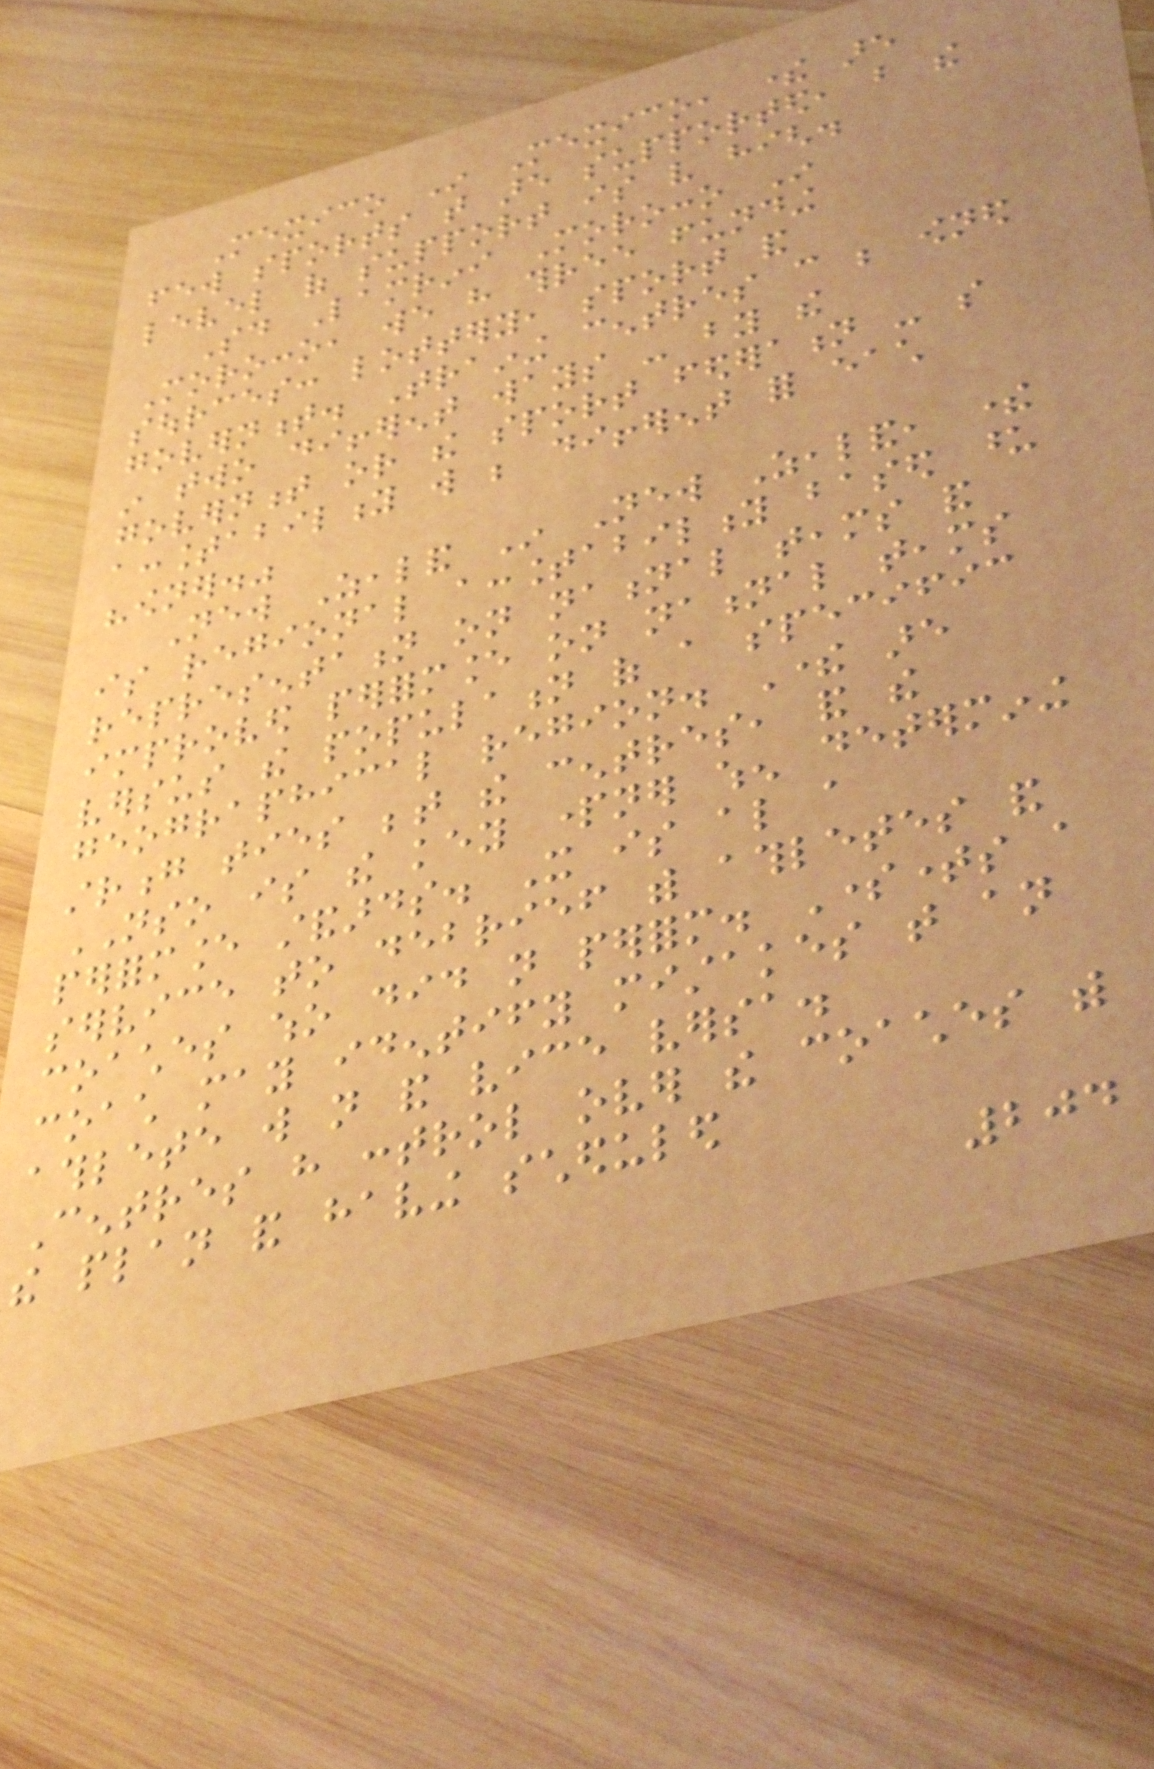Mexico In Mexico, there are
few sports that are supported, but the
level of support is very high.
Said Lamrini Morocco In
Morocco, we have three funding
sources: lottery, sport and
government. Training centres can be owned
in two different ways - by the
government or the sport federation - so
accountability will be different for each
"owner."
New Zealand In New Zealand, there
is regional accountability based upon
representation on national teams and
improved performance on national teams
versus the population of a specific
geographical region. There are
strong ties between the centres, and the
NSO is the key partner when determining
performance standards. It is also a
service to debrief with athletes and
coaches who did not perform. Sometimes a
coach may identify mistakes that an
athlete will not and vice versa.
Centres have control over the coaches with
the plan and having scheduled
204
